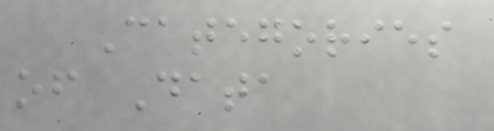Categories
of Data
